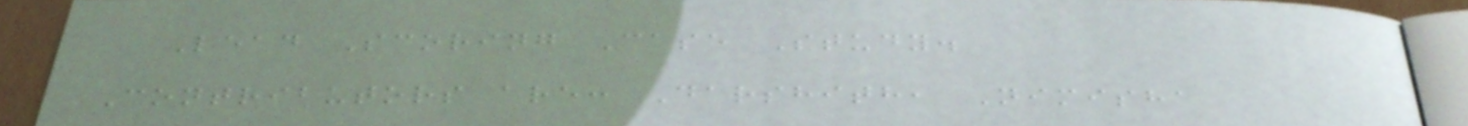Lead Scoring Case Study.
Contributors are: Darshith, Nimisha
